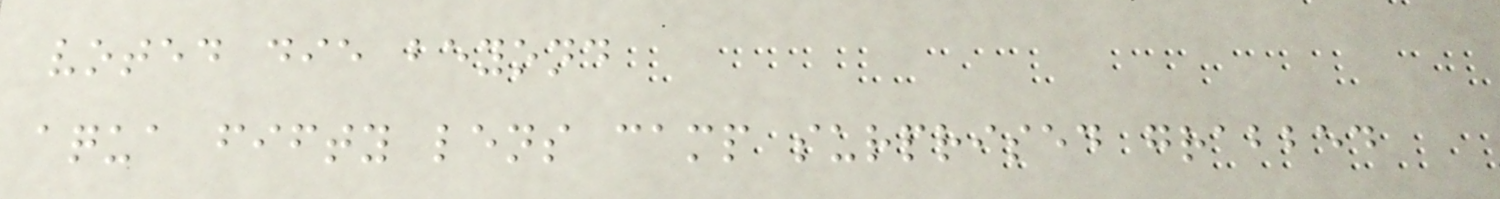voted die beyond
aqua fifty lens camp surprised grabbed
